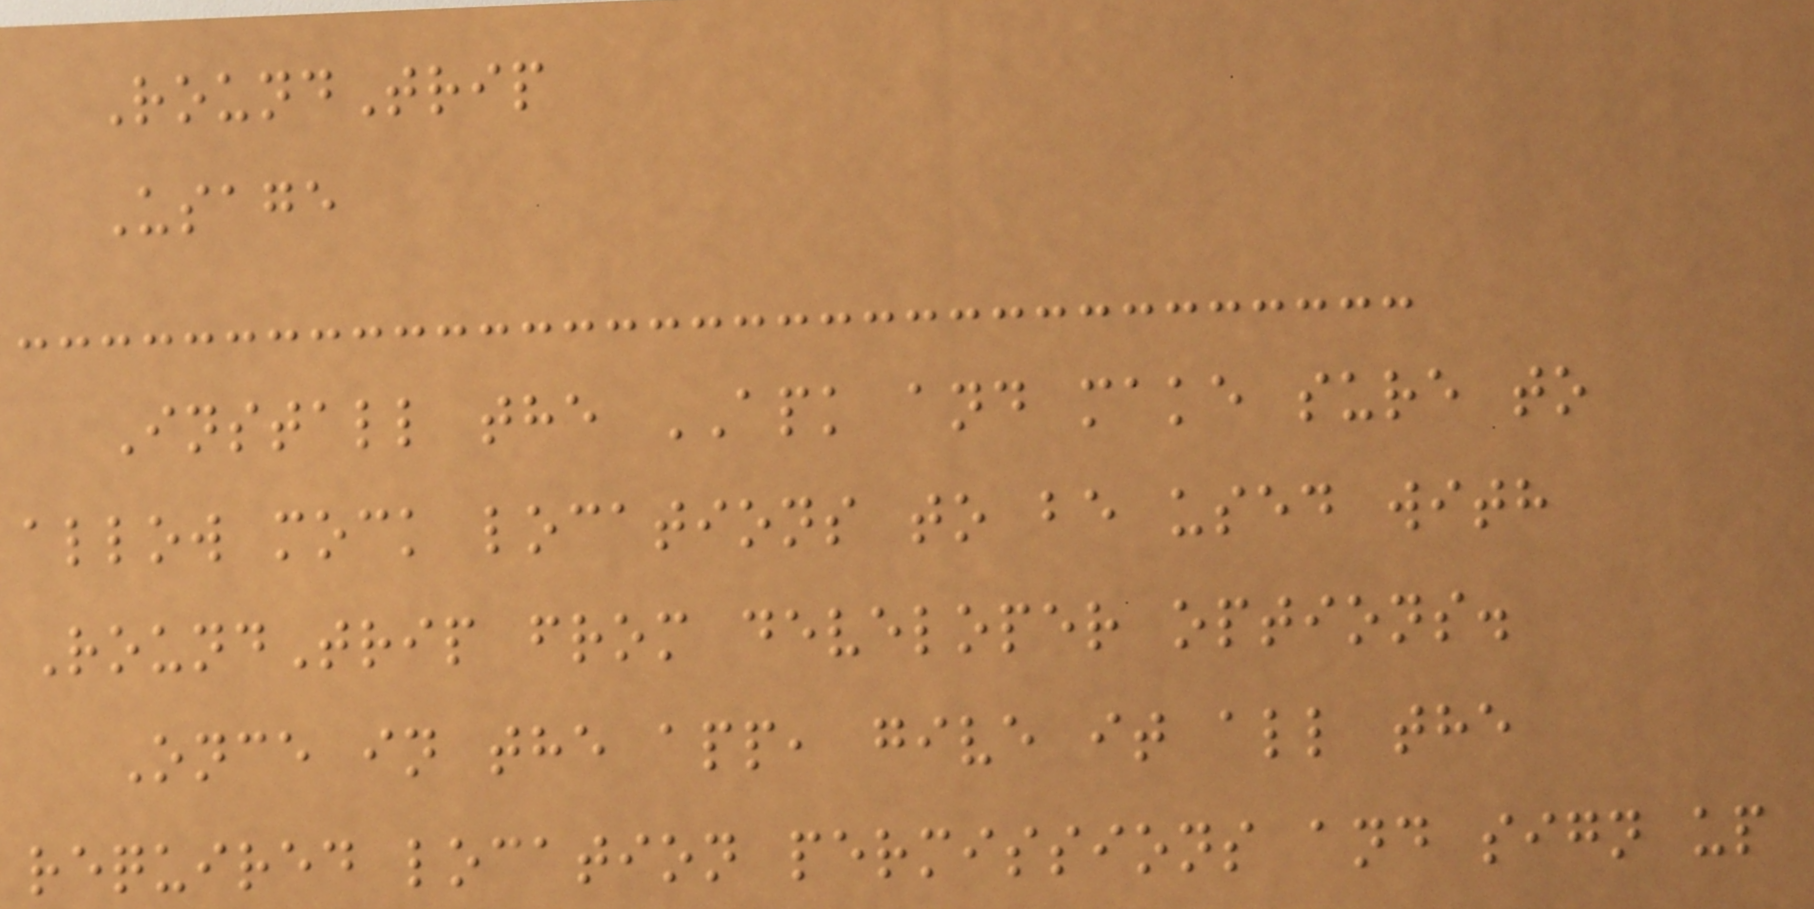RoundTrip
Usage
Install the APK and make sure to
allow mock locations to be used with
RoundTrip from developer options.
Once in the app, give it all the
required location permissions and sign up
